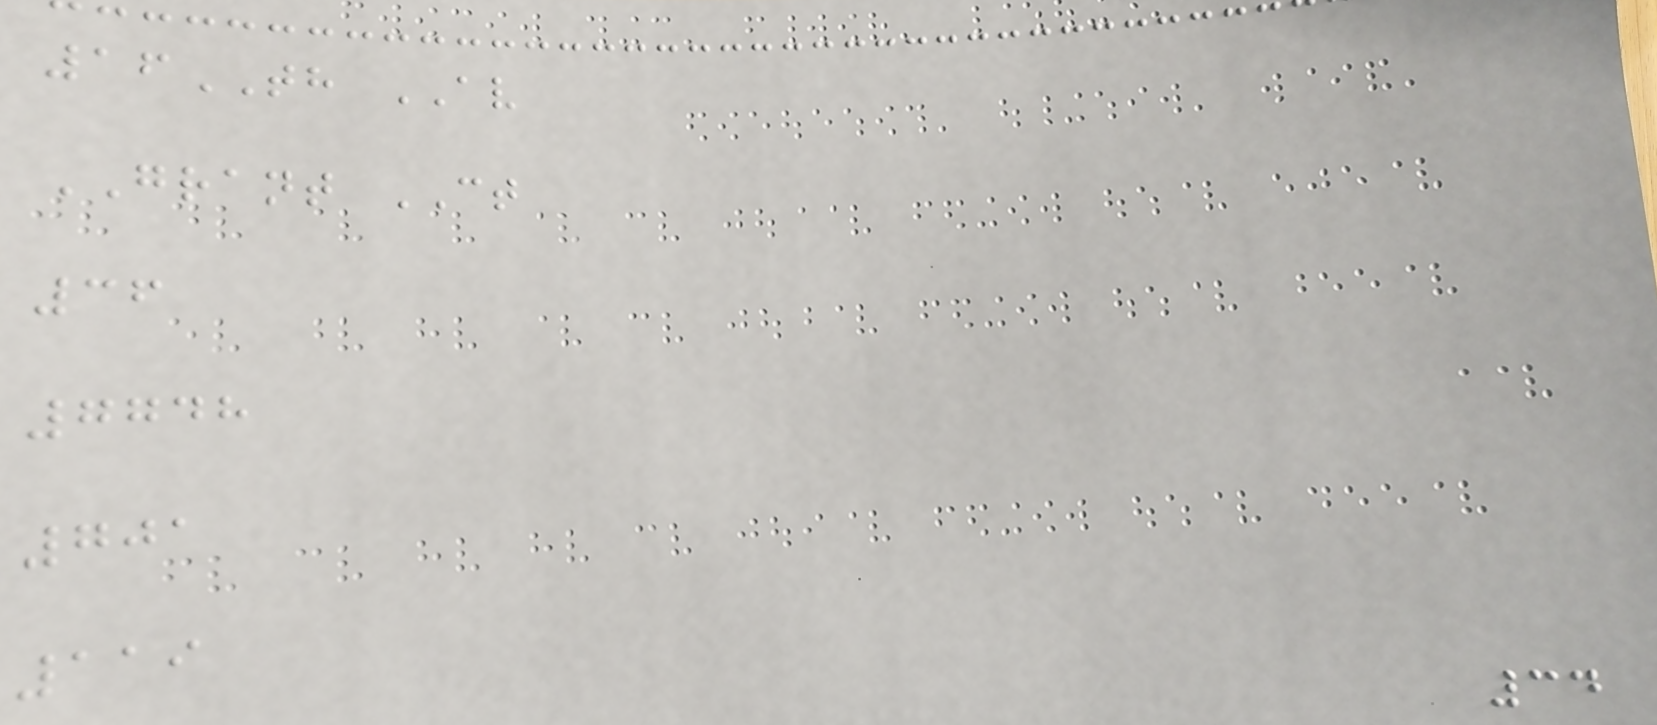16TH AV
GRANT CT
36
7748
701
119
34
